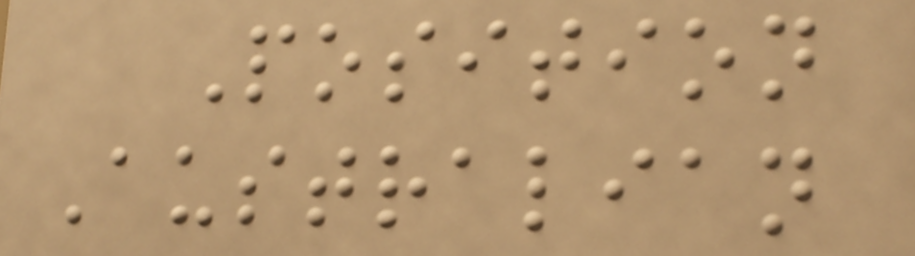Position
Australian
